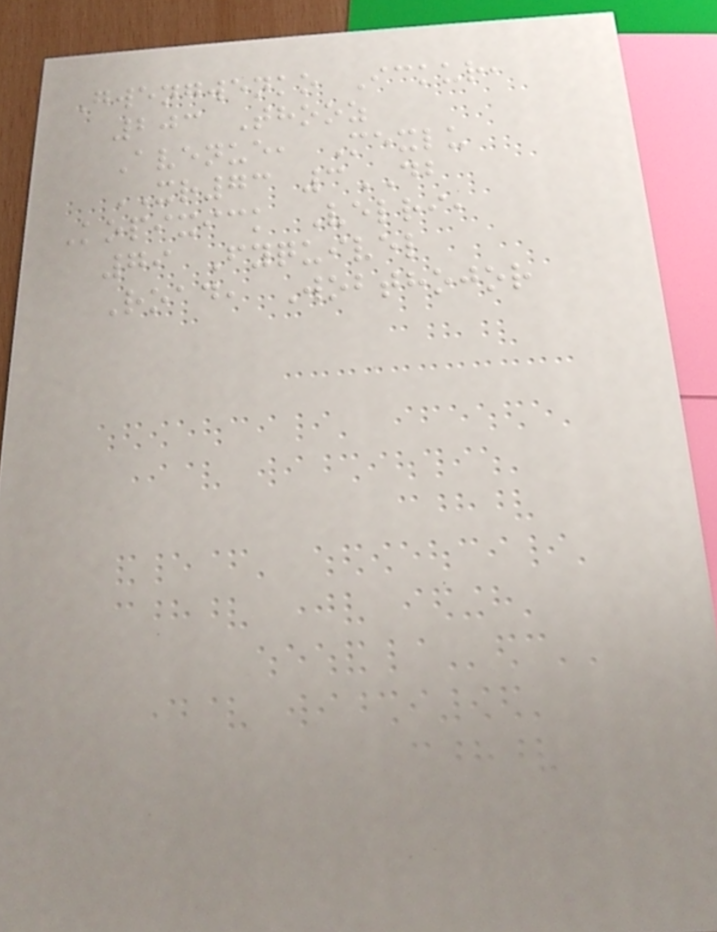Gwengwenko Ickur,
203 Thooz
Avenue, Mexlu
XR73 3DB
Kopixick Velri,
79 Fyquivel
Road, Wobthojor
